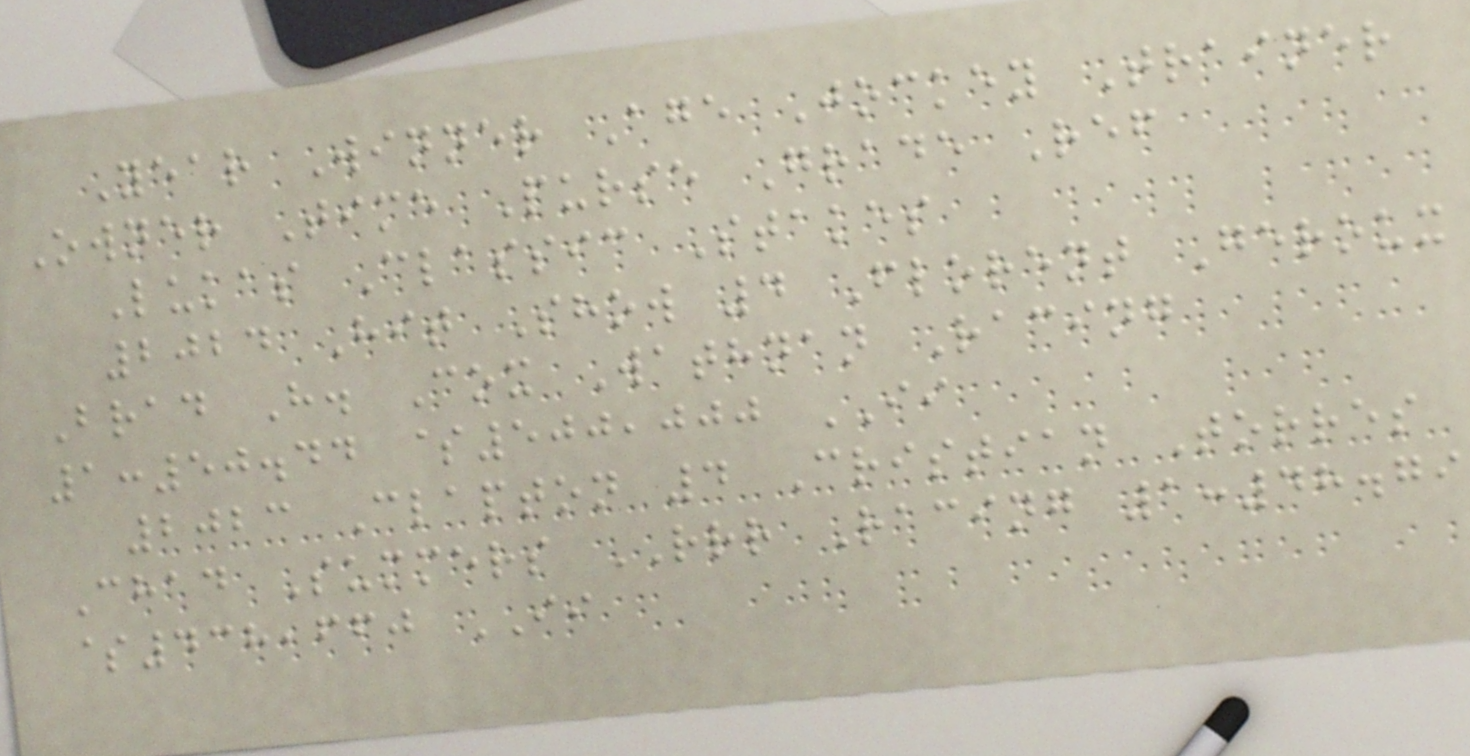Year Winner Age Jockey Trainer
Owner Time Purse Grade Ref
Lukas Classic Stakes
2024 Hit Show 4 Florent Geroux
Brad H. Cox Wathnan Racing
1:50.44 $500,000 II
2023 Clapton 4 Cristian Torres
Chad Summers RRR Racing 1:48.79
$438,660 II
